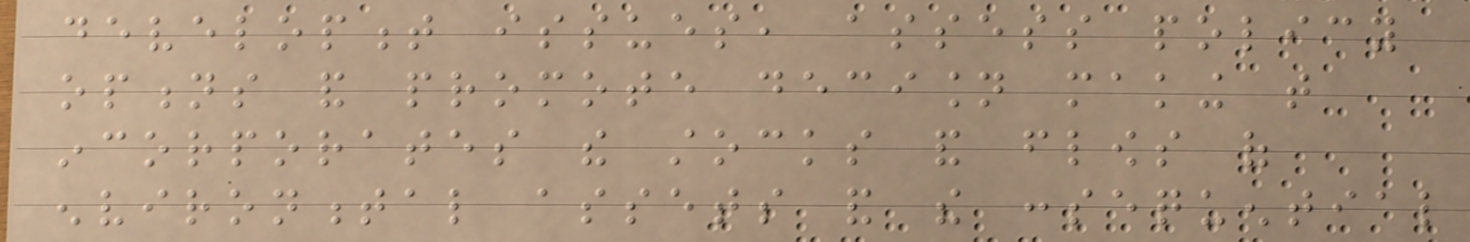development issues, assess policy
options and promote decision making that
incorporates the stocks and flows of
environmental assets and the consequential
